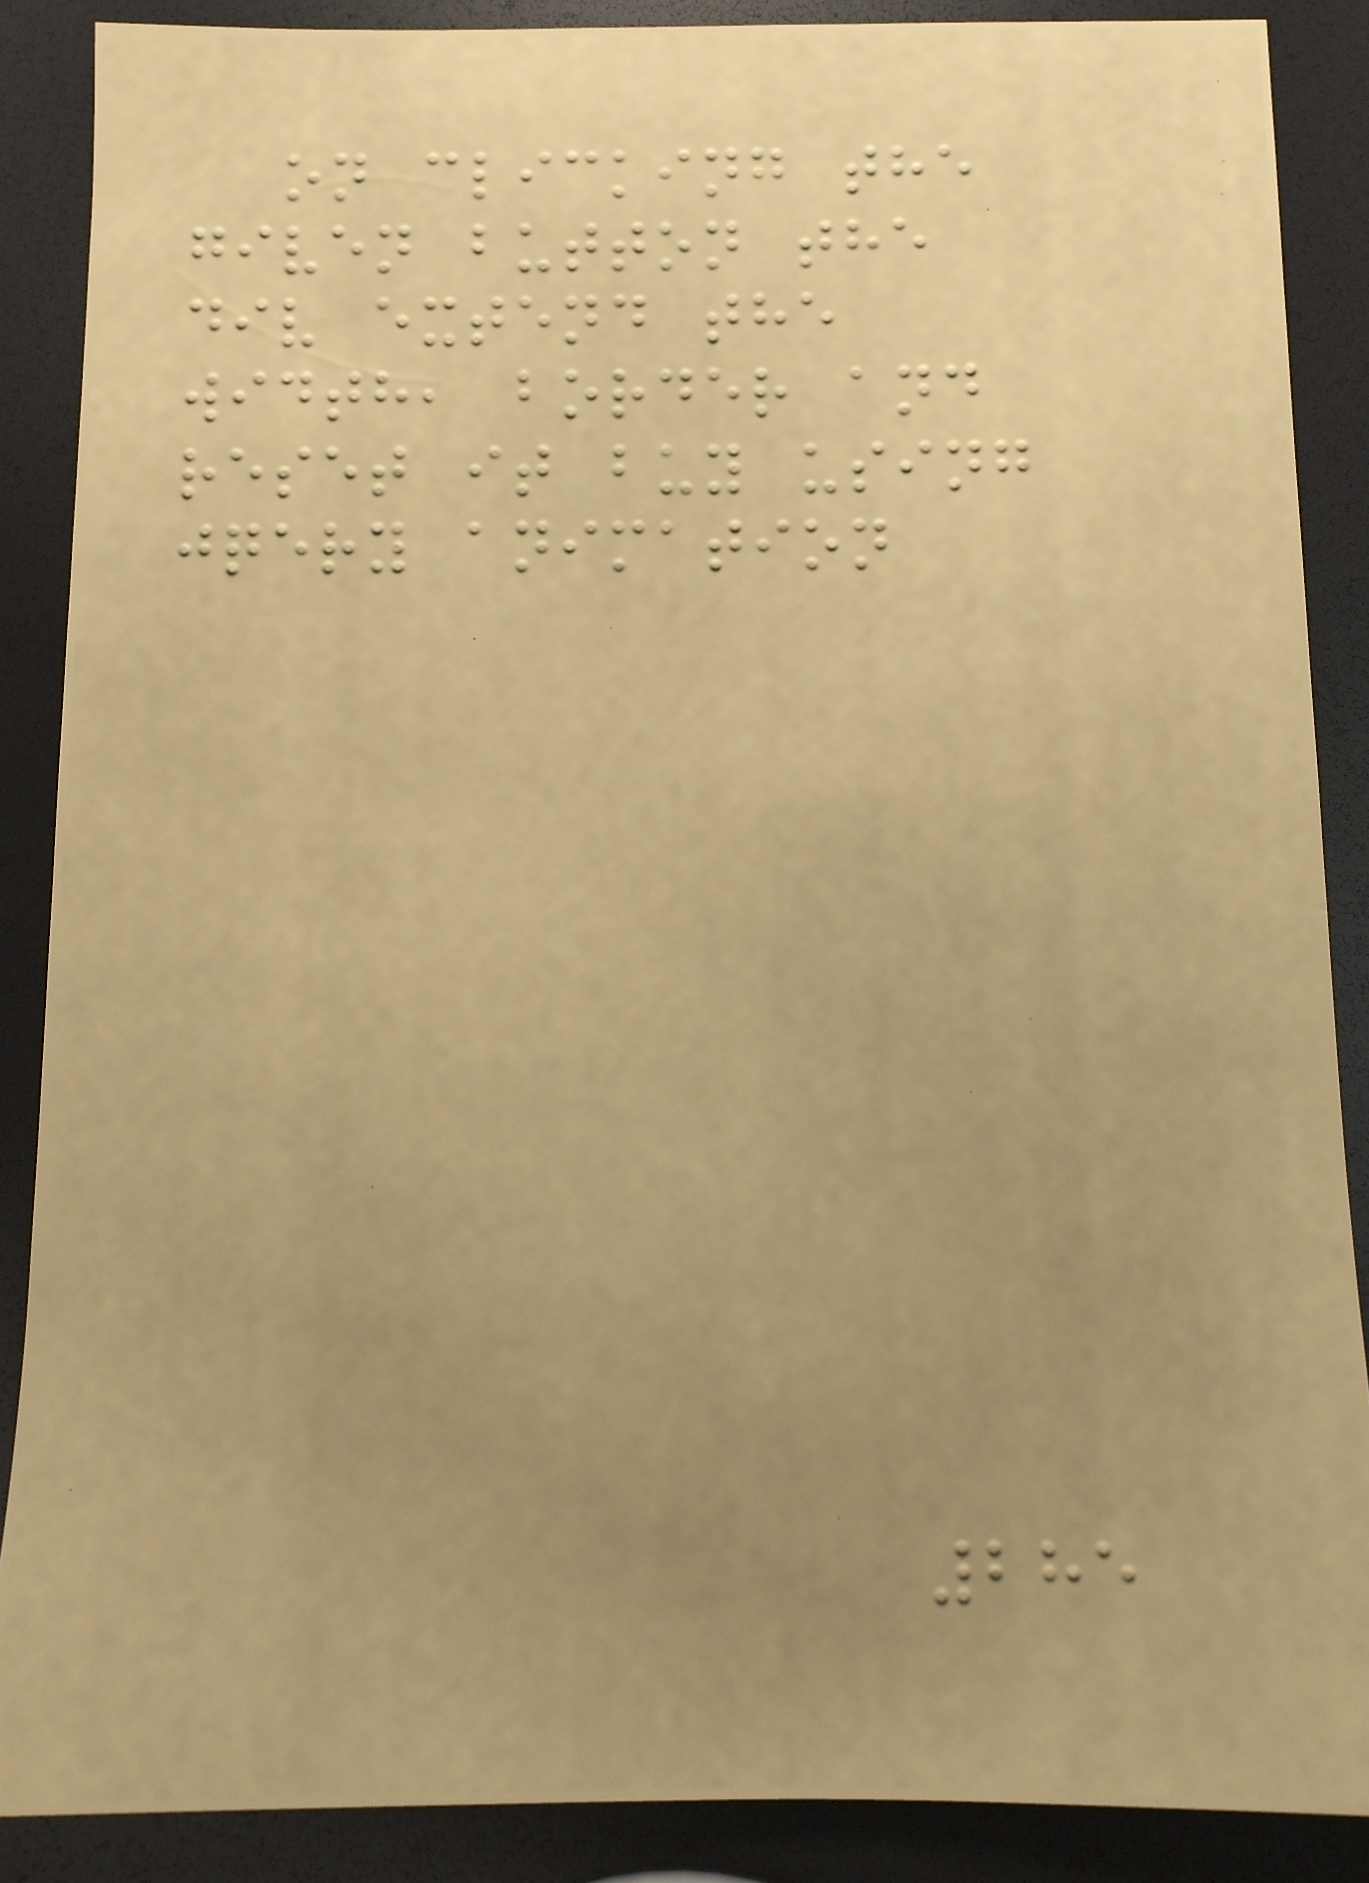on clicking the
given button the
div extend the
width, border and
reset it buy using
jqery animation
285
